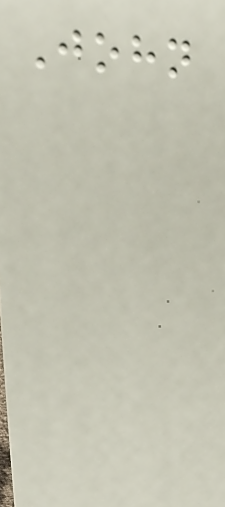John
